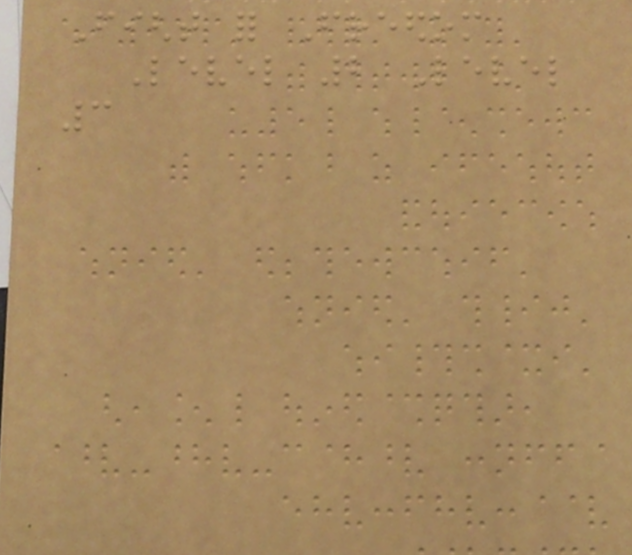Fight for Freedom
Level 2 Level
3
